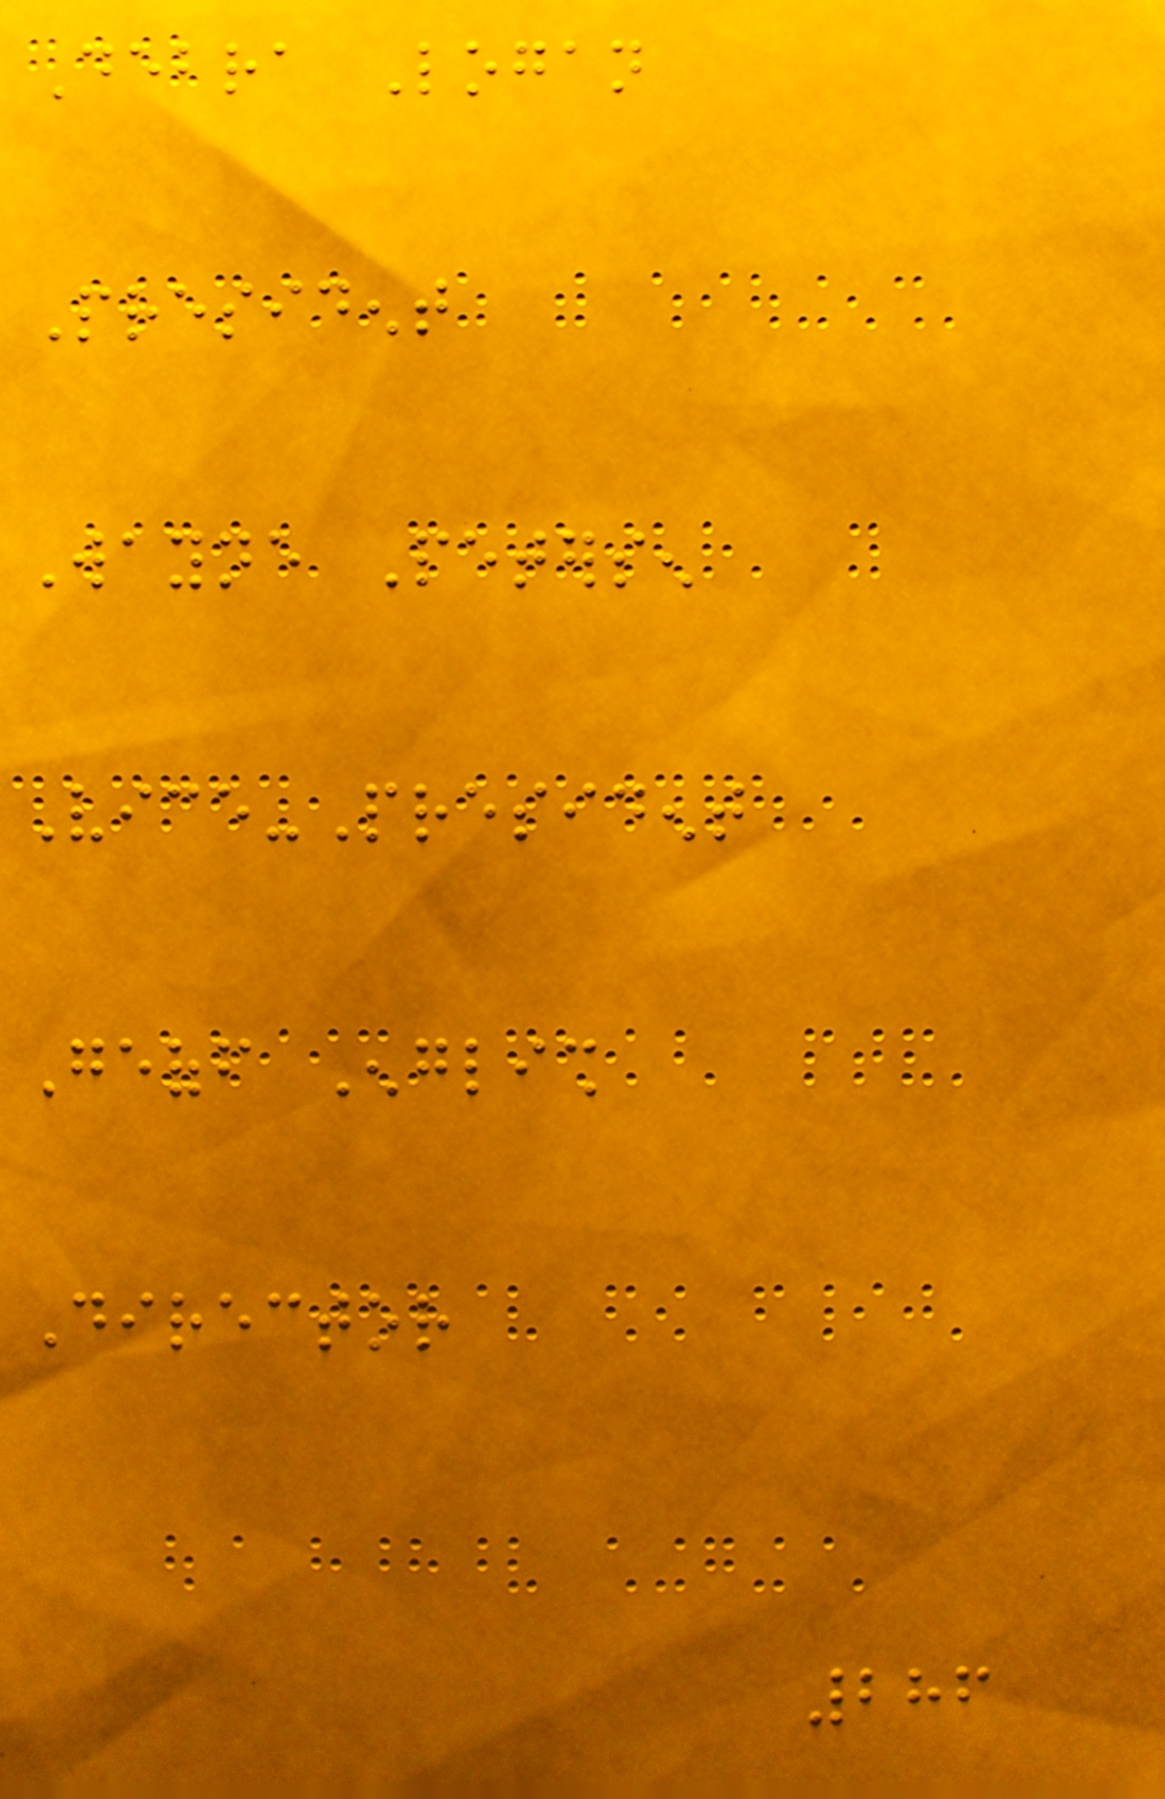Debra Logan
President
Wayne Petersen
Vice-President
Geoff English
Director
286
